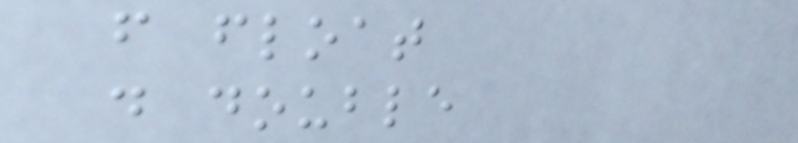f float
d double
